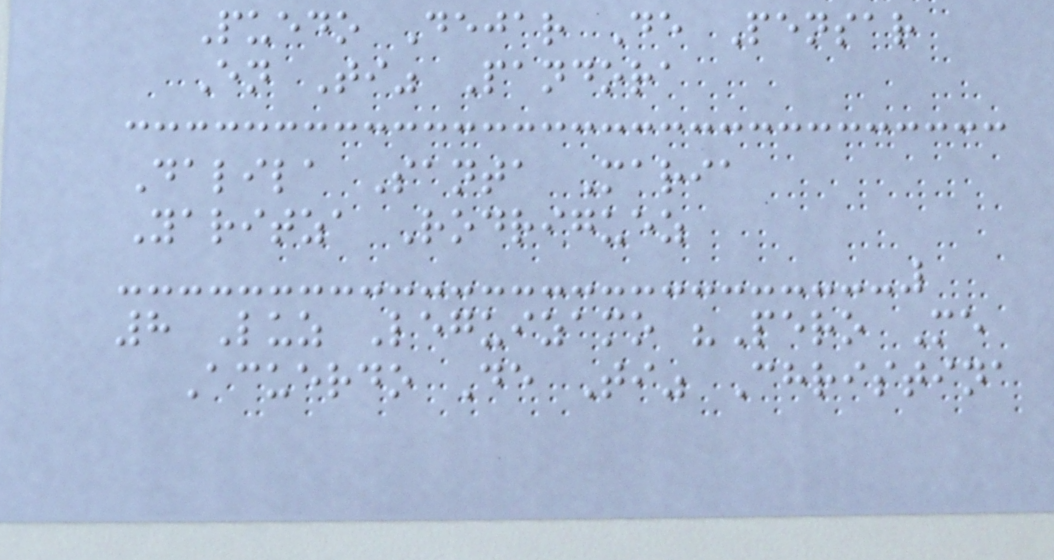Puedo Dejar De Pensar
En Ti" Pandora
Dalila Santa Maria
Yaritza Rodriguez
8 Luz Leguizamo "Pero Me
Acuerdo De Ti" Christina
